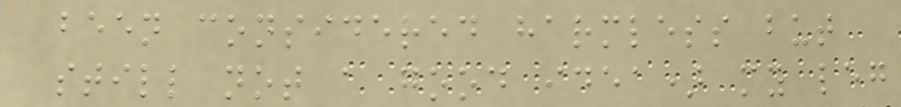been considered harmless but
still not a good idea) my leg
